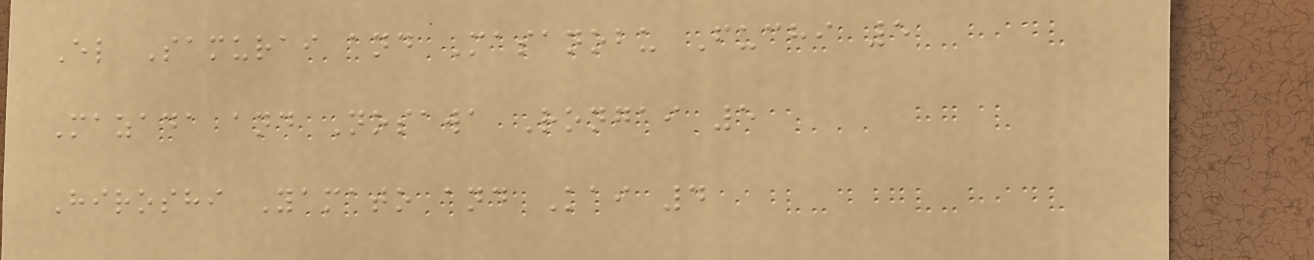El Samurai and Masanobu Fuchi 5
Mazada and Nosawa Rongai 5
Hiroshi Yamato and Kai 4
